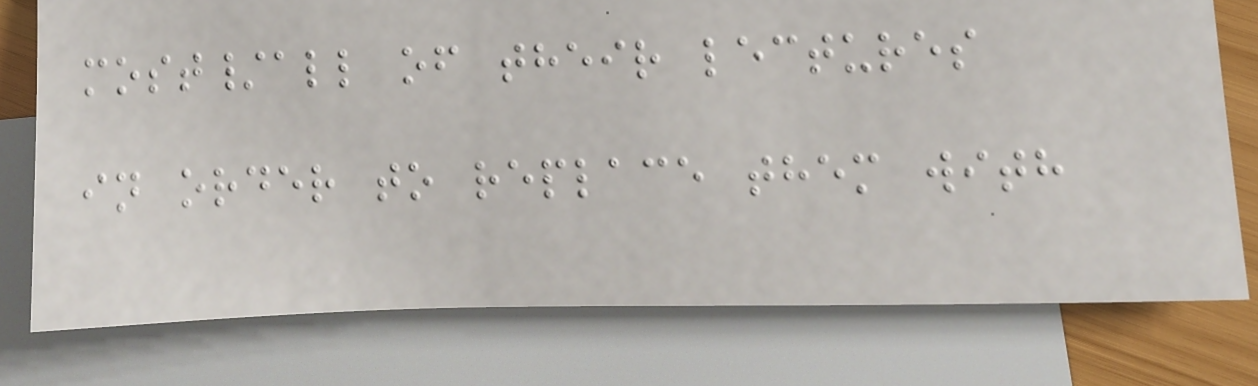most/all of their lectures
in order to replace them with
